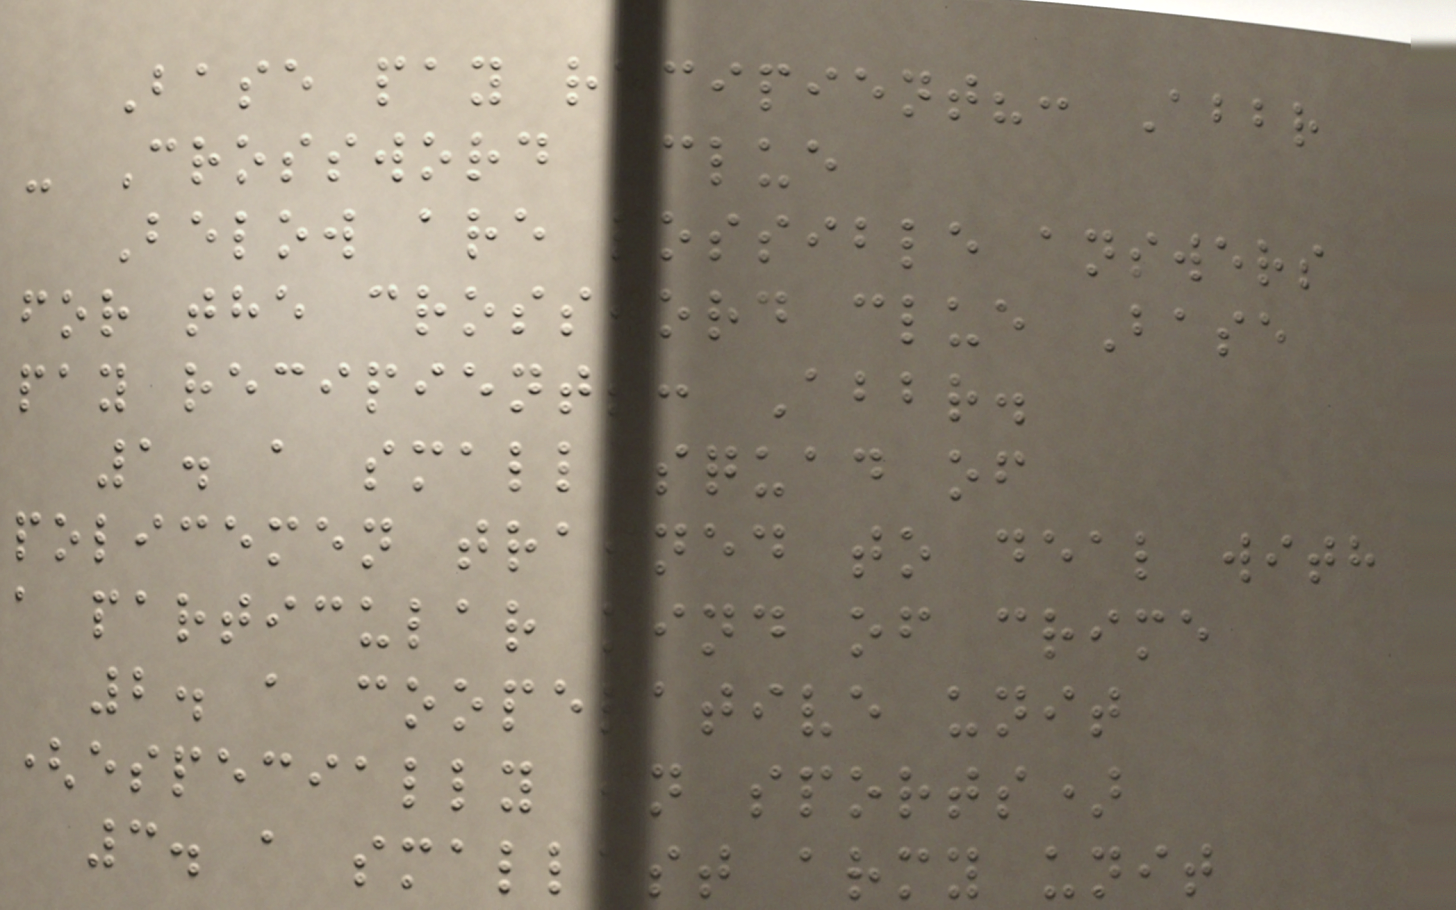Base pay recipient?: Abbr
- Crossword Clue
Below are possible answers
for the crossword clue Base
pay recipient?: Abbr.
1. a small squad of
policemen trained to deal with
a particular kind of crime
2. a cooperative unit
(especially in sports)
3. a smallest army unit
